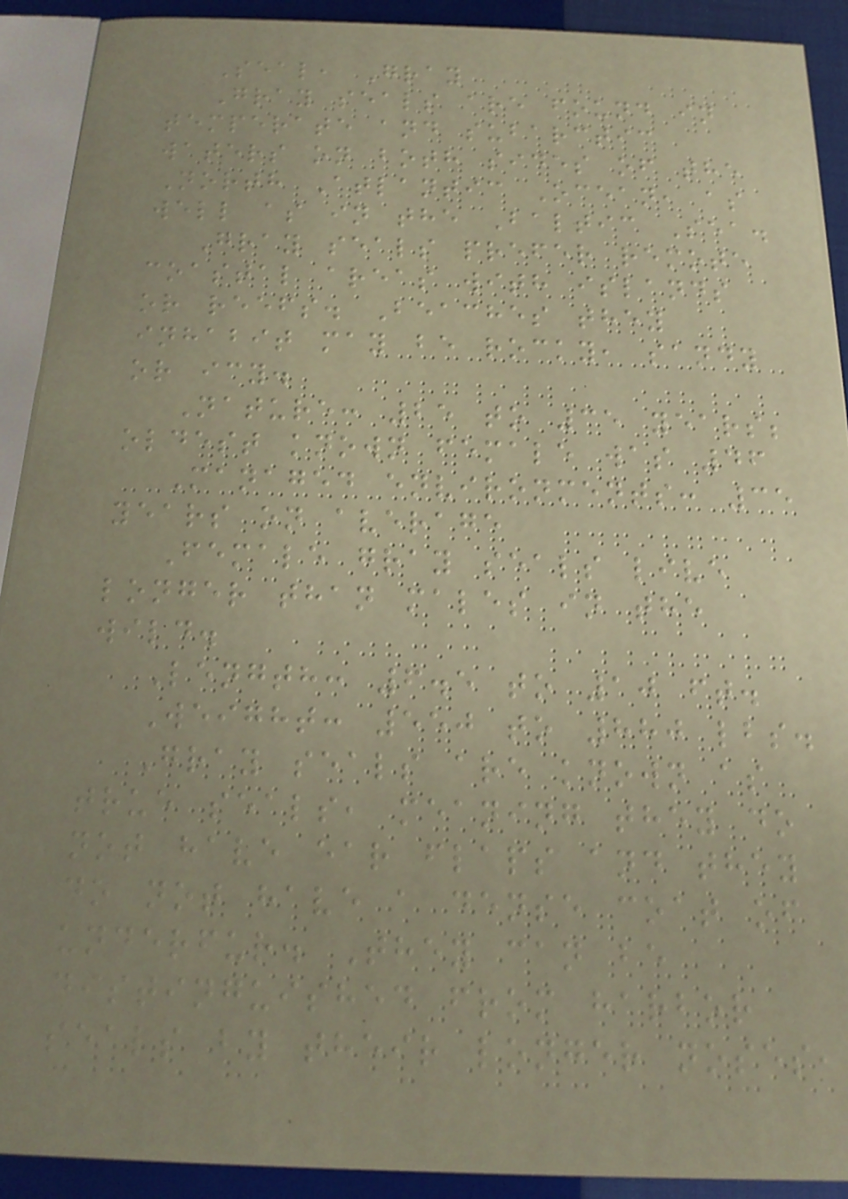Seal, Gray
Gray seals are found in
temperate and subarctic
waters on both sides of the
North Atlantic Ocean, as
well as in the Baltic Sea.
Gray seals prefer remote
coastal areas with islands
or reefs. Beaches they
inhabit may be rocky, sandy
or icy.
Nature: 25 to 35 years;
oldest known female was 46
Managed environments: 35
years on average
Female gray seals live
longer than males in the
wild.
Length: 6.5 to 10 ft.
Weight: 550 to 880 lbs.
Gray seals are known as
true seals, meaning they do
not have ear flaps and they
do not have a dense coat of
underfur. They can be
distinguished from harbor
seals by their longer noses,
